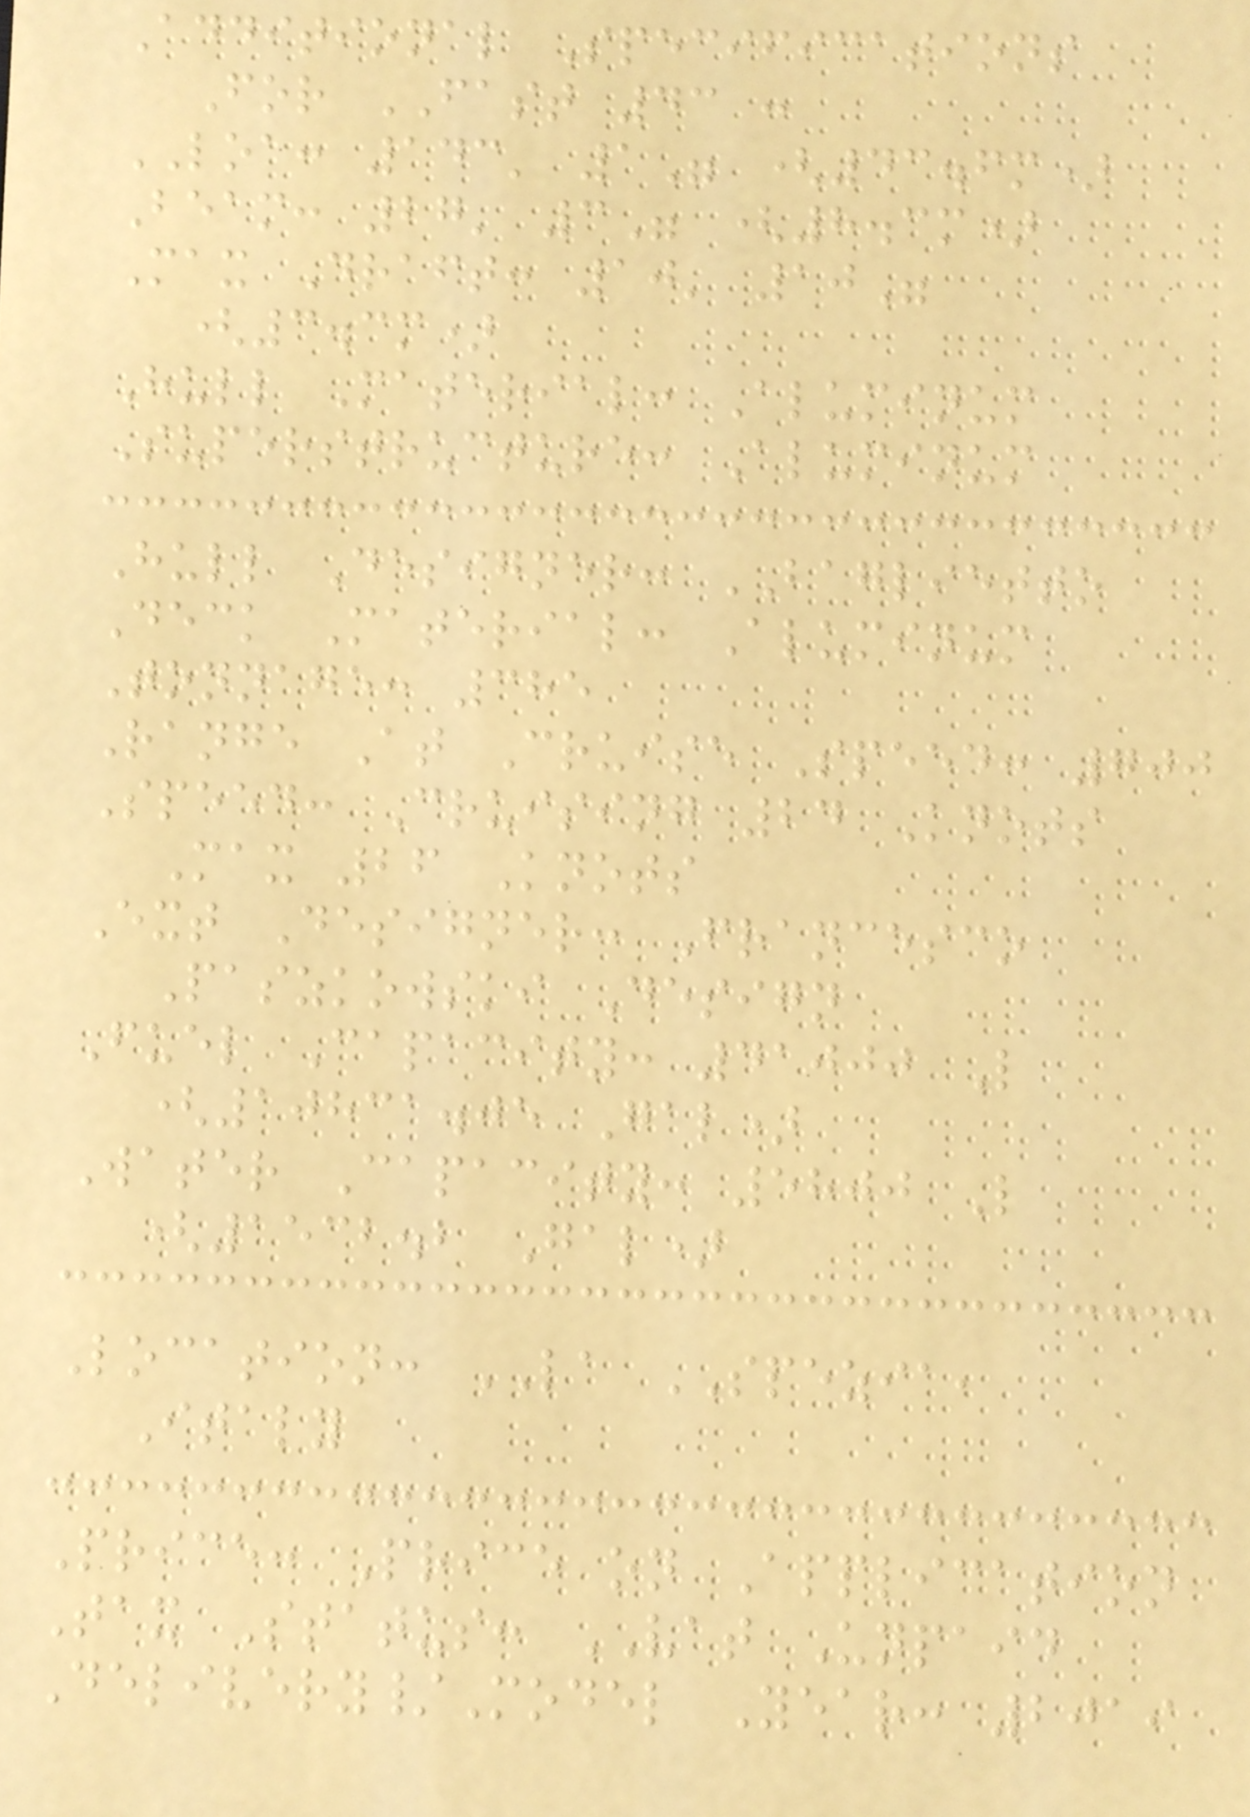Additional Specifications
For FAST 43 :
LOA: 143' 1" (43.6m)
Beam: 27' 3" (8.3m)
Max Draft: 10' 10"
(3.3m)
Hull Material: Aluminum
Superstructure: Aluminum
Hull Designer: BAGLIETTO
Deck Material: Aluminum
Tonnage: 385
Range At Cruise Speed: 700
Speed: Cruising 24 Knots
Max 26 Knots
Ext Designer: Francesco
Paszkowski Design
Fuel Capacity: 41000 L
(10831.05 Gal)
Water Capacity: 5800 L
(1532.2 Gal)
Location: LA SPEZIA,
Italy
Price: Price on Application
Tax Status: VAT Unpaid
Delivery/Model Year: 2019
